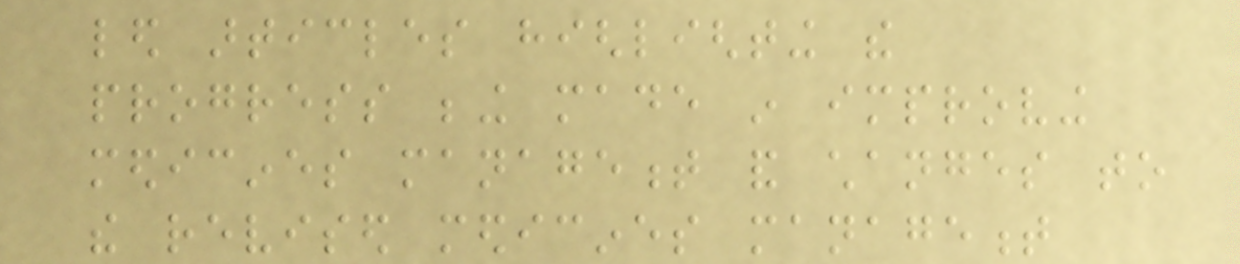led articles highlighting the
progress being made in improving
medicines management and changes to
the revised medicines management
